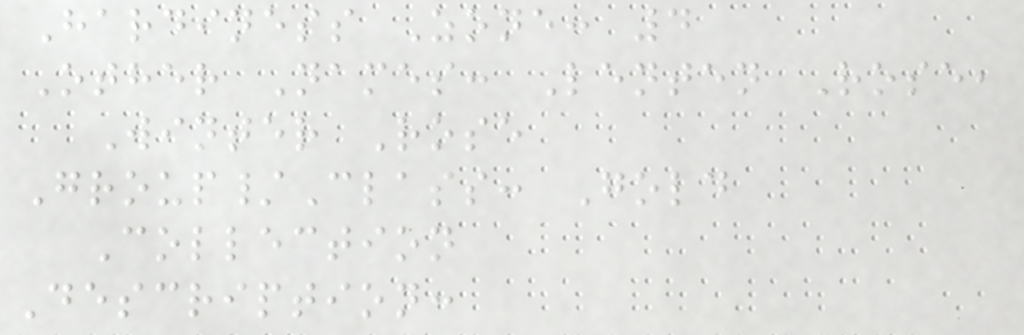Hardiness Zone: 4
Other Names: Lenten Rose,
Winter Rose
Group/Class: Gold
Collection
Description:
